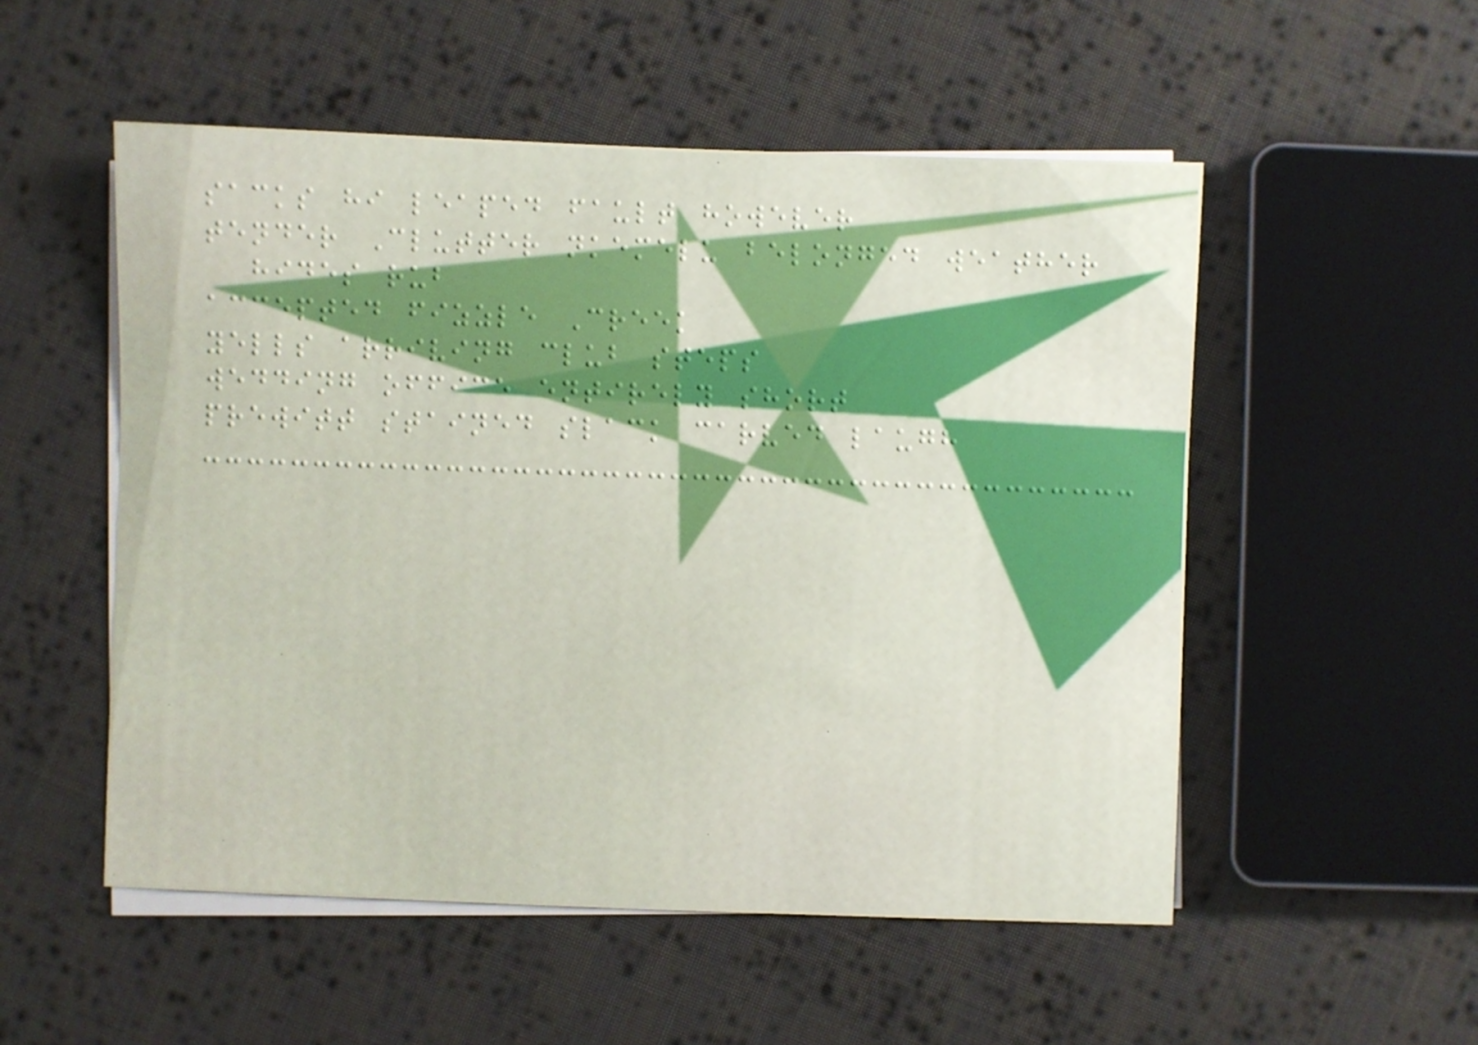sacks hi leaped fault however
tender Clutter nkemelu belonged weather
hides rub
accepted fizzle Creek
yells arriving club steps
wedding office entirely short
prewitt stained slack carved laugh
